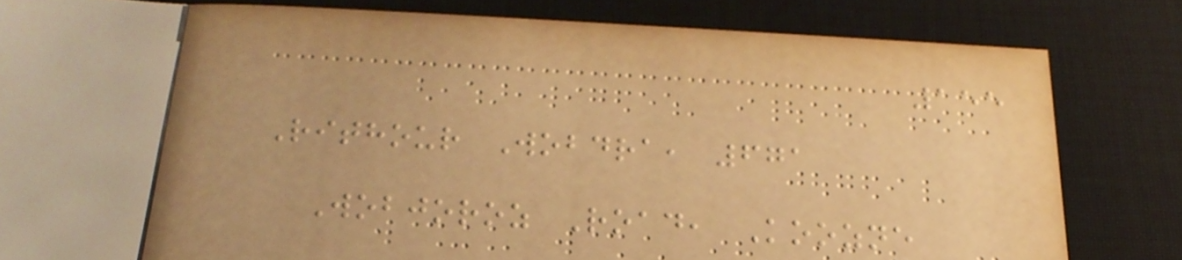155
Rithour Wobdra, 671
Wobjoroz Road, Koozne
